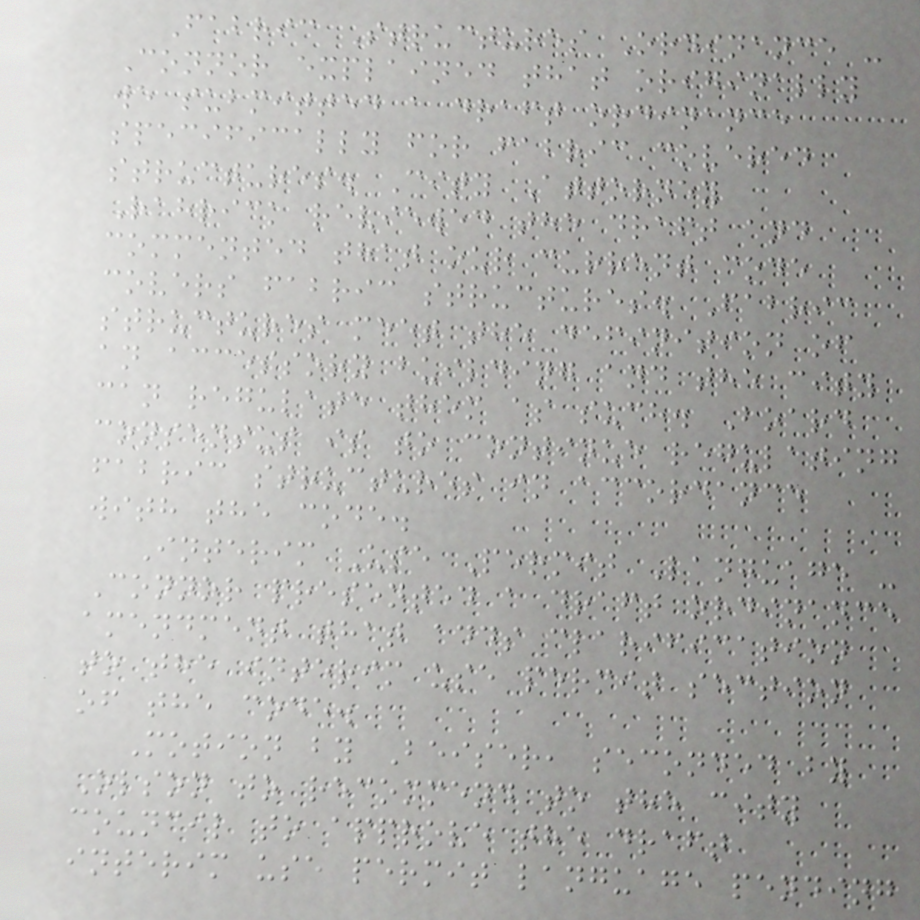Fabric Structures Ordinance -
Connor explained that originally
we submitted a draft ordinance
specifically for fabric covered
structures. City Attorney
Rahrick reviewed the draft and
commented that our current code
covers fabric structures. Fabric
structures meet the definition of
an accessory building and the city
can regulate them as such. Board
consensus is to continue regulating
fabric structures in accordance
with the code.
Interim Use Permit Language -
Connor presented a draft ordinance
amendment that adds clarification
to the interim use permit section
of the code.
Motion by Beiser, seconded by
Olson to recommend to the city
council to approve the draft
interim use permit language pending
